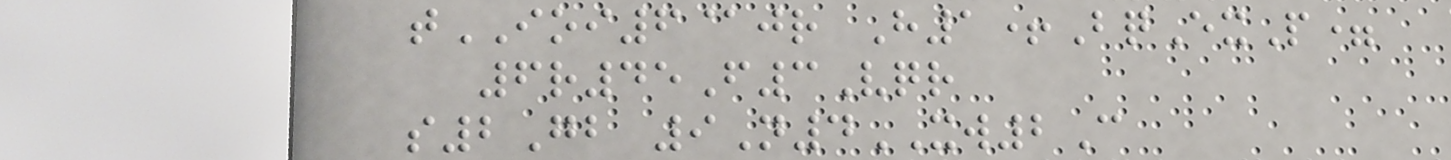tIOI6@jr H1+BqExP=
6r45F3Vqr
s2Gb 9N4XW2C
